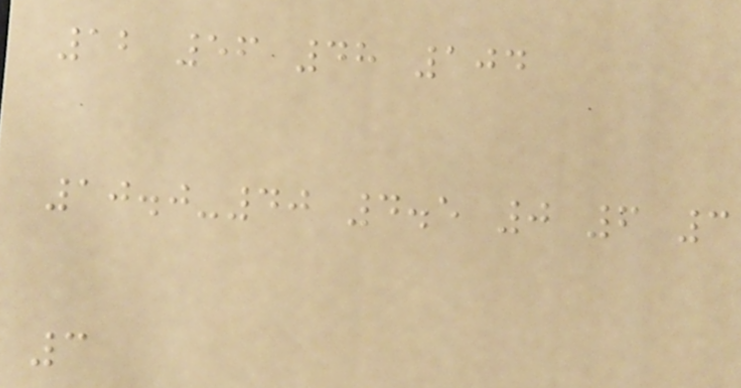12 56 48 104
10.0-40 4.5 0 6 3
3
